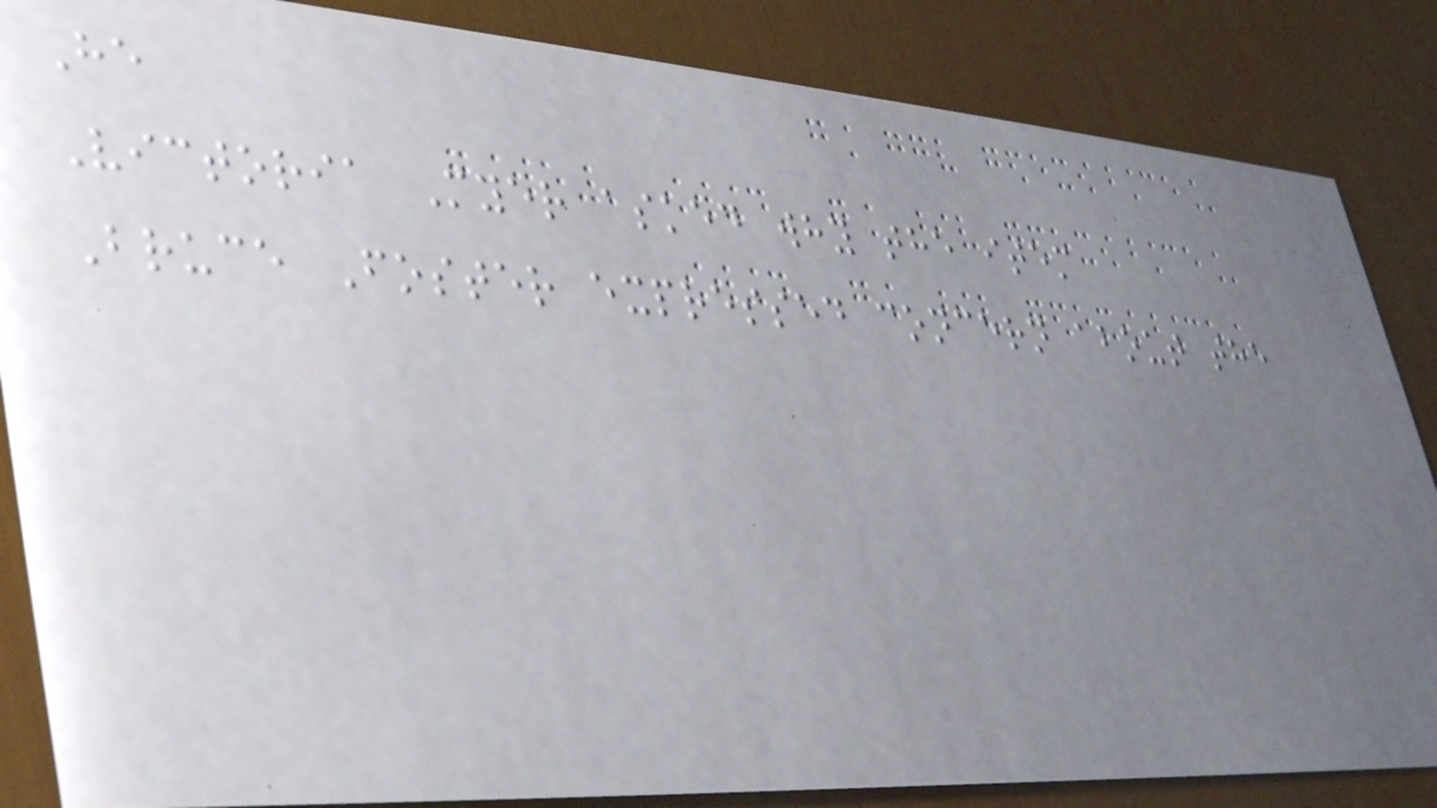He
Victoria Myer asked why the item
Bruce Foster expressed concern about the
